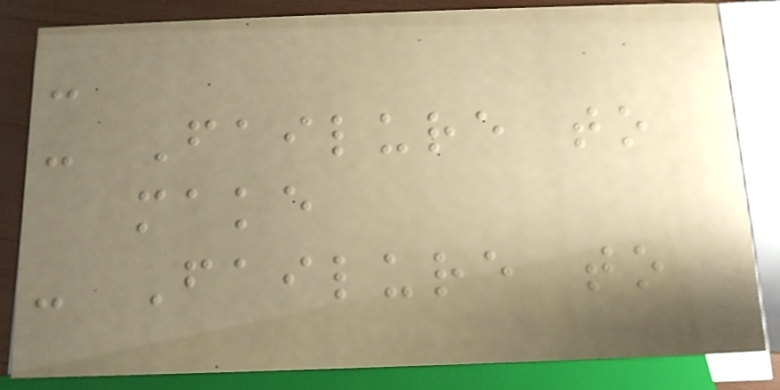-
- Failure to
make
- Failure to
